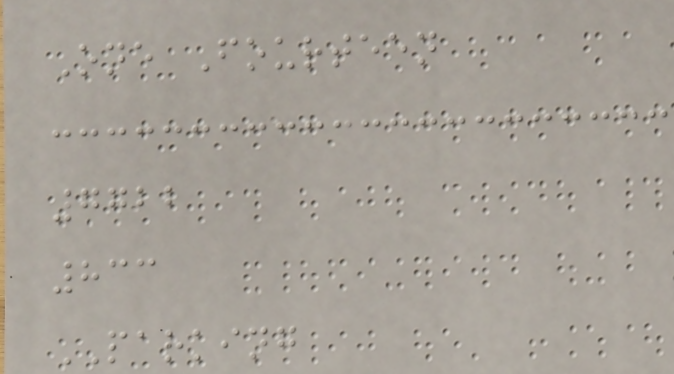One Fourteen
7722
833
PARKING
